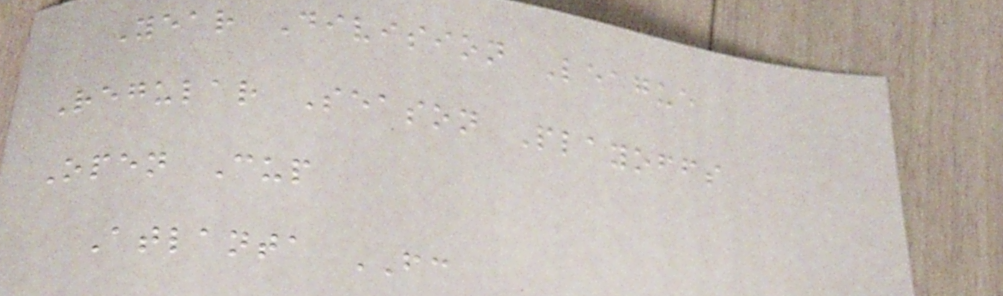Year Division League
Regular Season Playoffs
Open Cup
Atlanta FC
